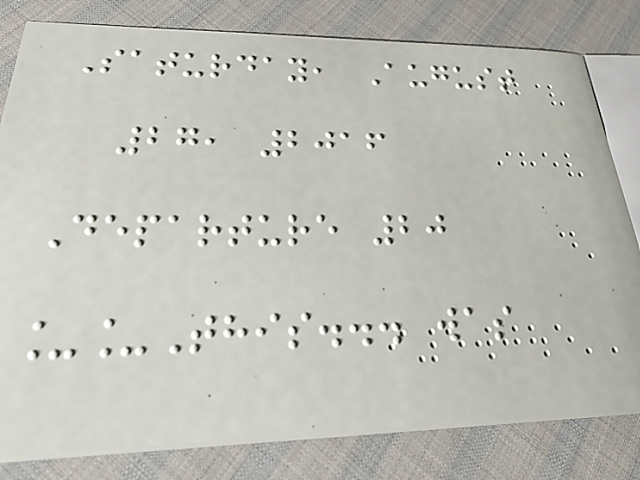Saturday, August
27, 2016
Departure 20
__This... was
